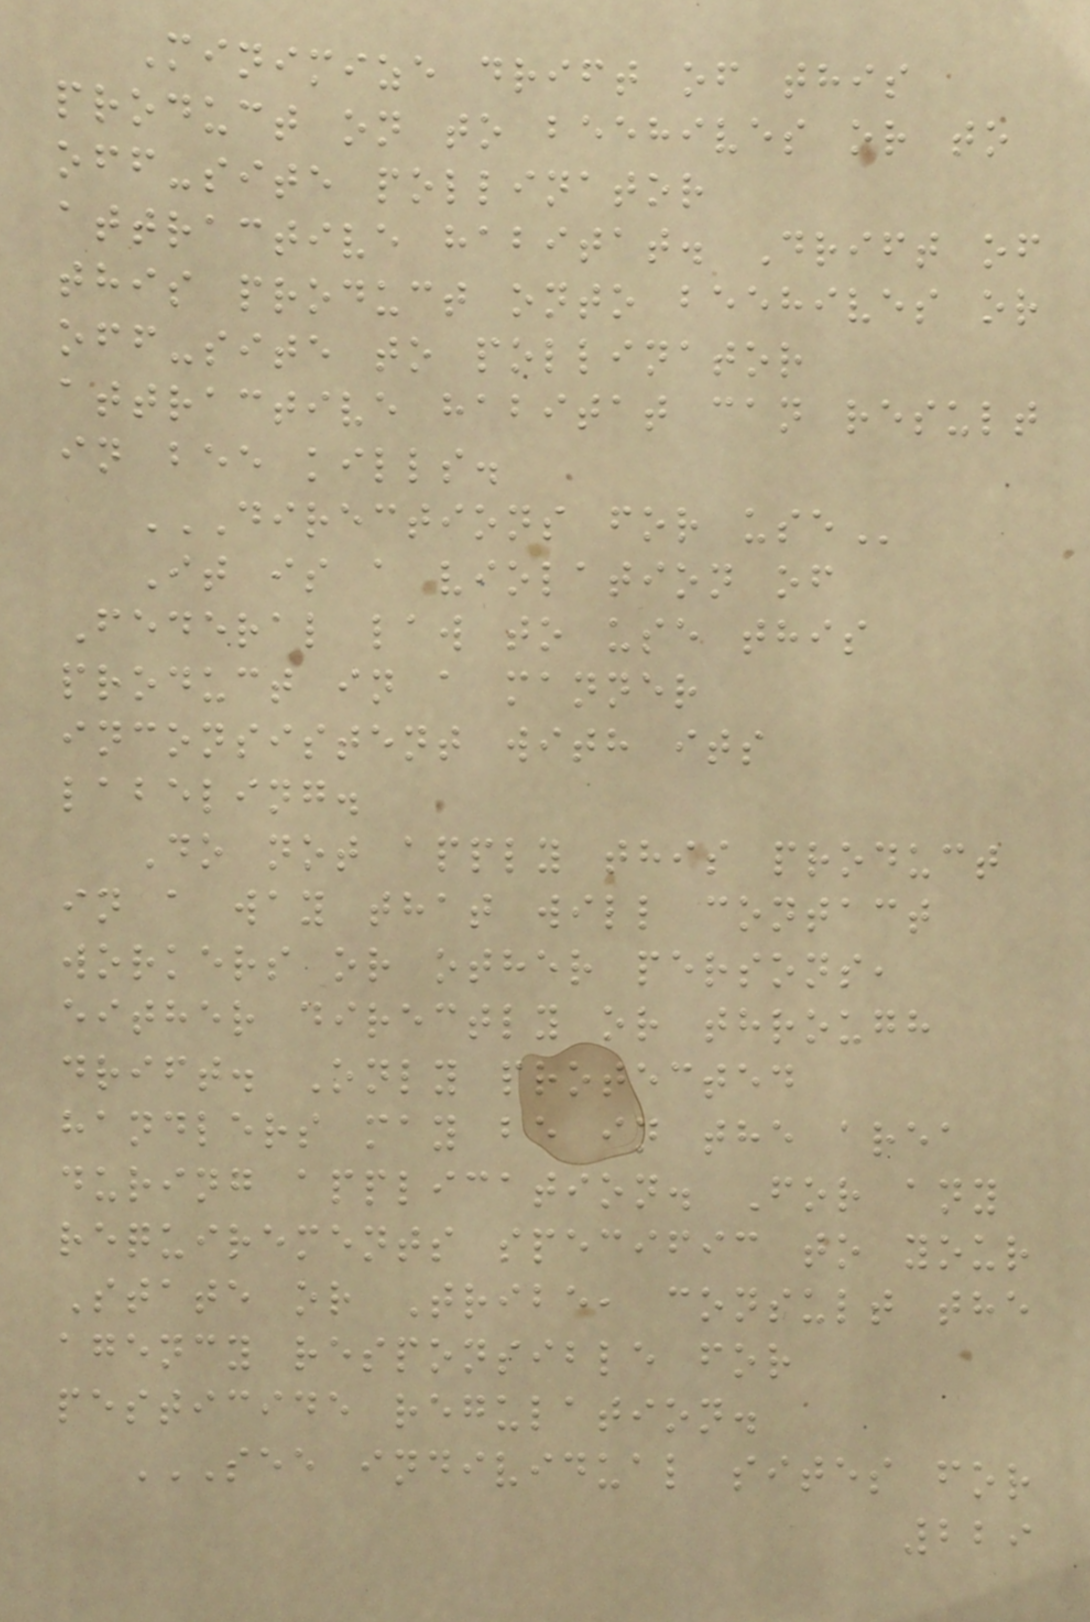Minimize drift of this
product on to beehives or to
off-site pollinator
attractive habitat. Drift of
this product onto beehives or
off-site to pollinator
attractive habitat can result
in bee kills.
DIRECTIONS FOR USE
It is a violation of
Federal law to use this
product in a manner
inconsistent with its
labeling.
Do not apply this product
in a way that will contact
workers or other persons,
either directly or through
drift. Only protected
handlers may be in the area
during application. For any
requirements specific to your
State or Tribe, consult the
agency responsible for
pesticide regulation.
SEE INDIVIDUAL SITES FOR
229
